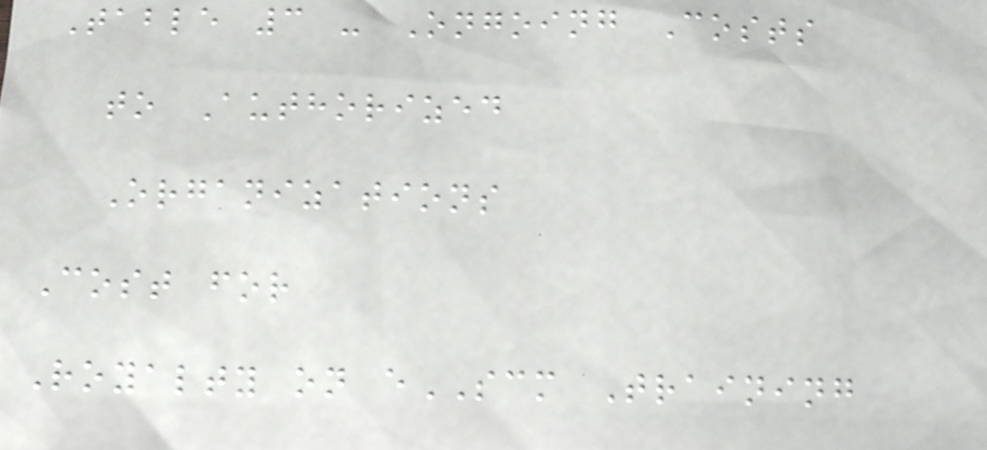Table 3 - Ongoing Costs
to Authorized
Organizations
Cost for
Royalty on eSCM Training
